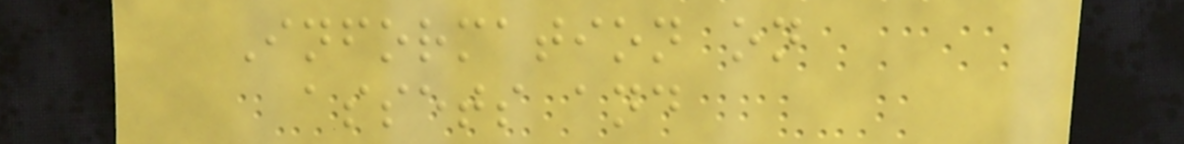Information on
assets and
